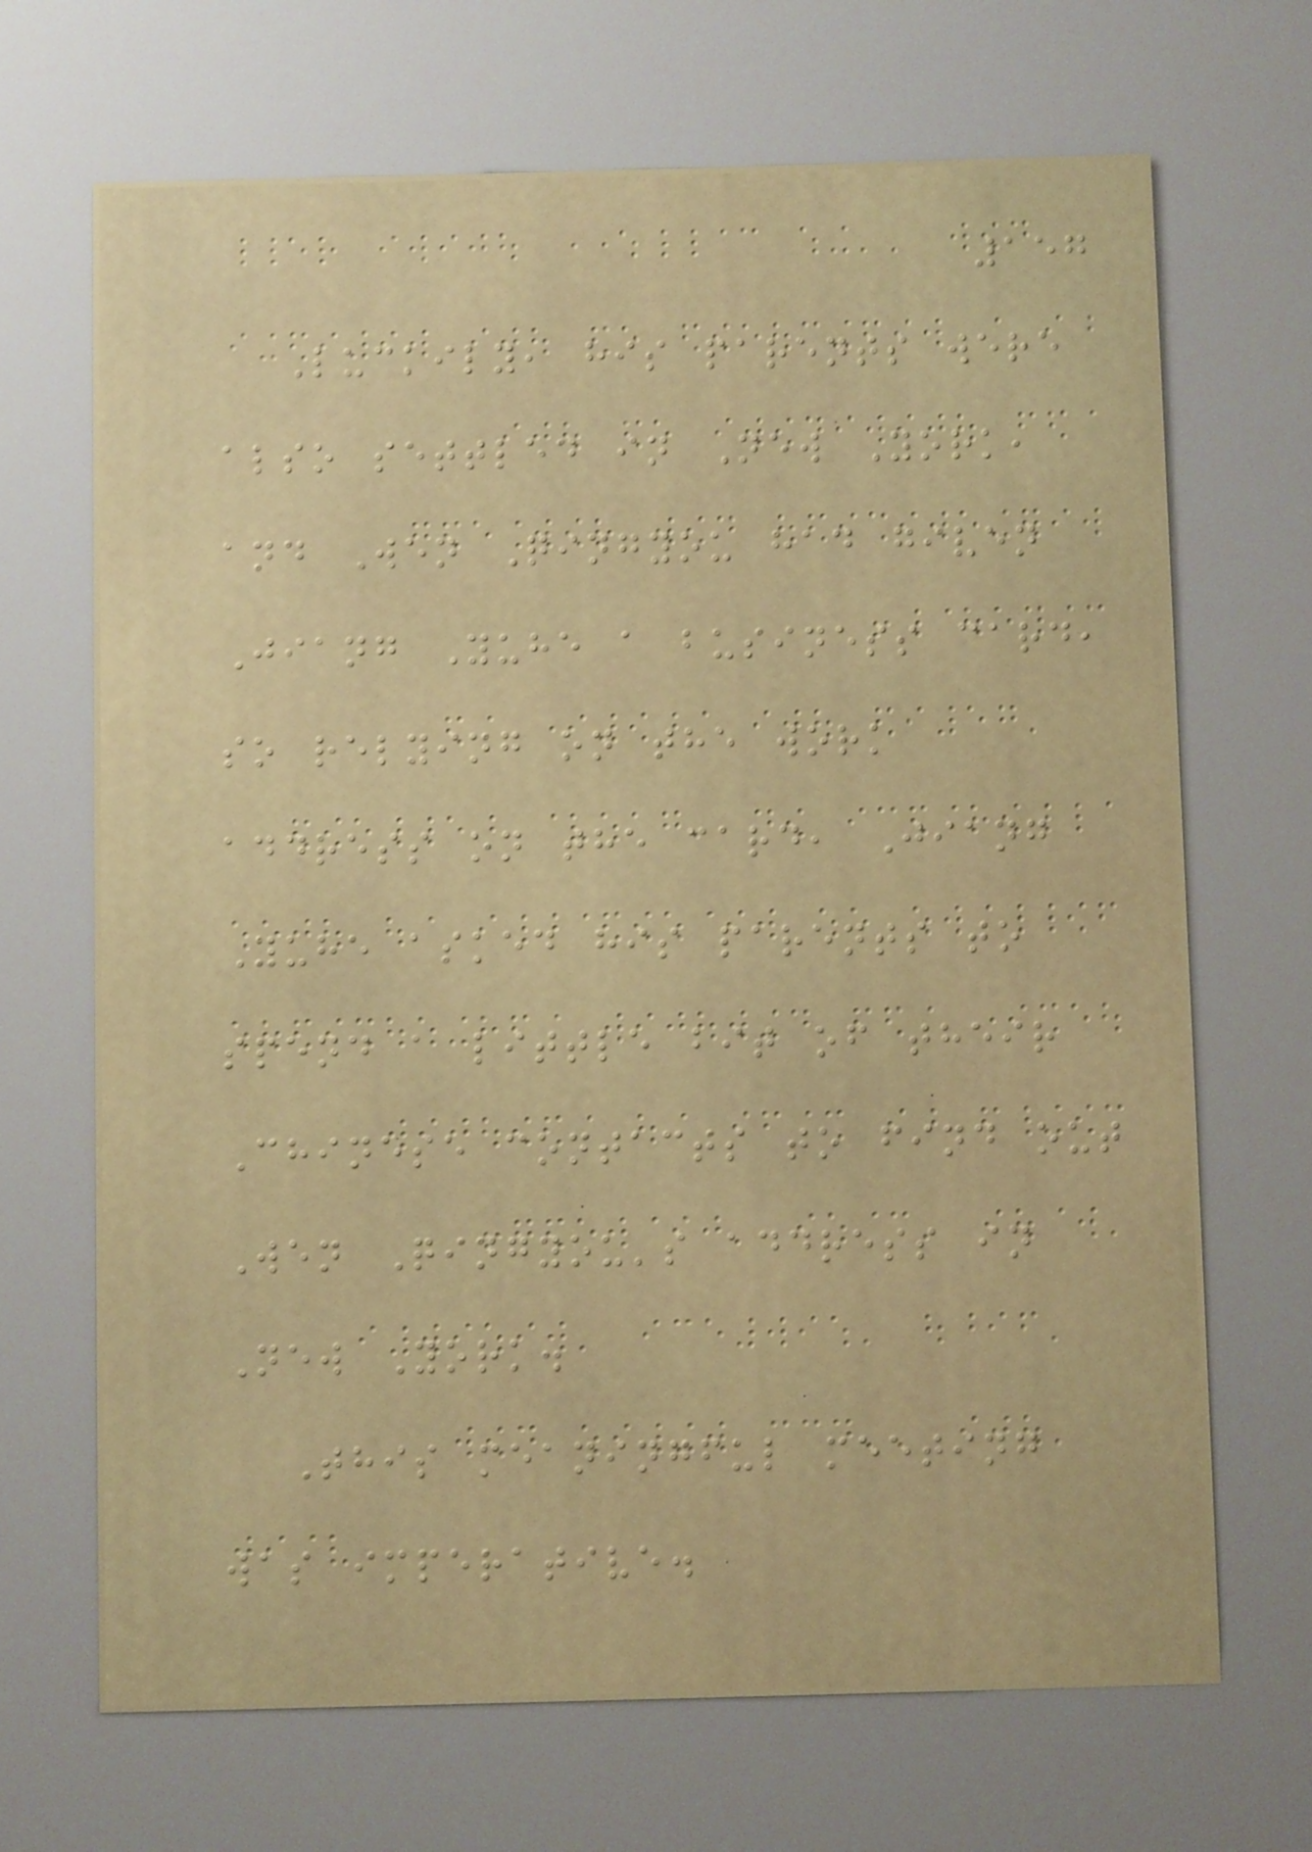157
Luckily, his parents were
also settled in New York,
and Wen Qingyou had given
Jiang Yuhe a business card,
so relying on the work
address on the card, Jiang
Yuhe asked his parents to
spend a little bit of their
Chinese contacts to find out
Wen Qingyou's address in
New York.
This meaningful meeting
was imperative.
